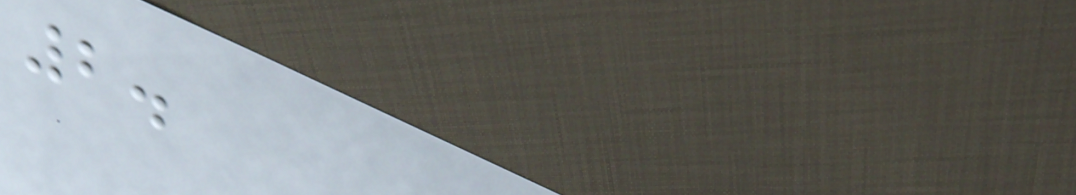2.
